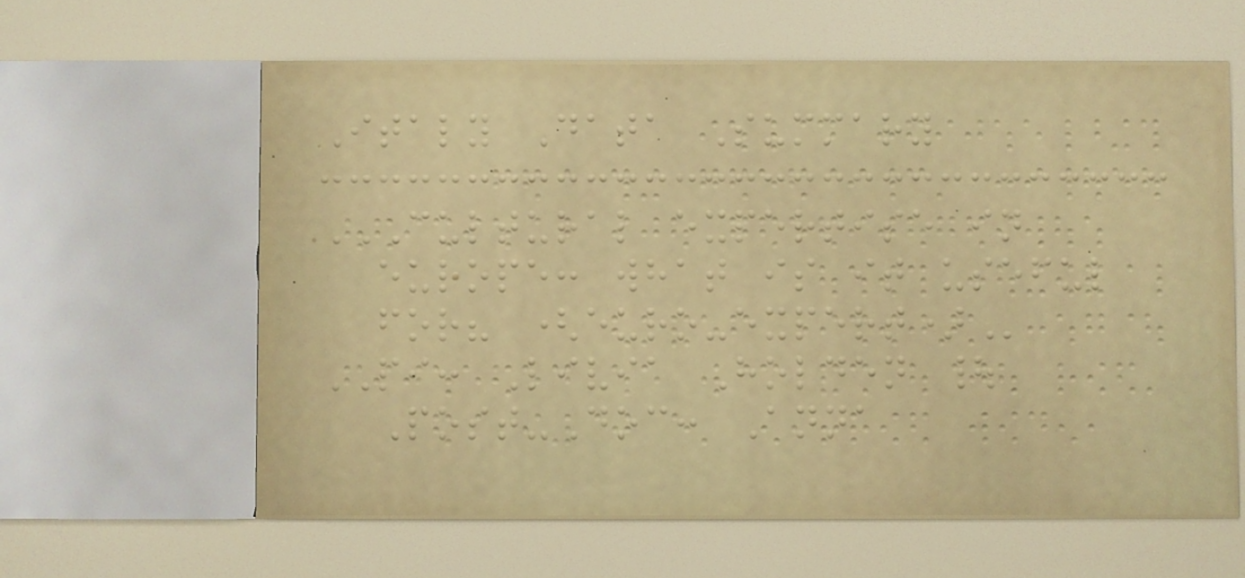Italy Data Summary
CULTURAL EXPERTISE IN
EUROPE: WHAT IS IT USEFUL
FOR? (EURO-EXPERT)
PI: Livia Holden |
Post-Doc: Anna
